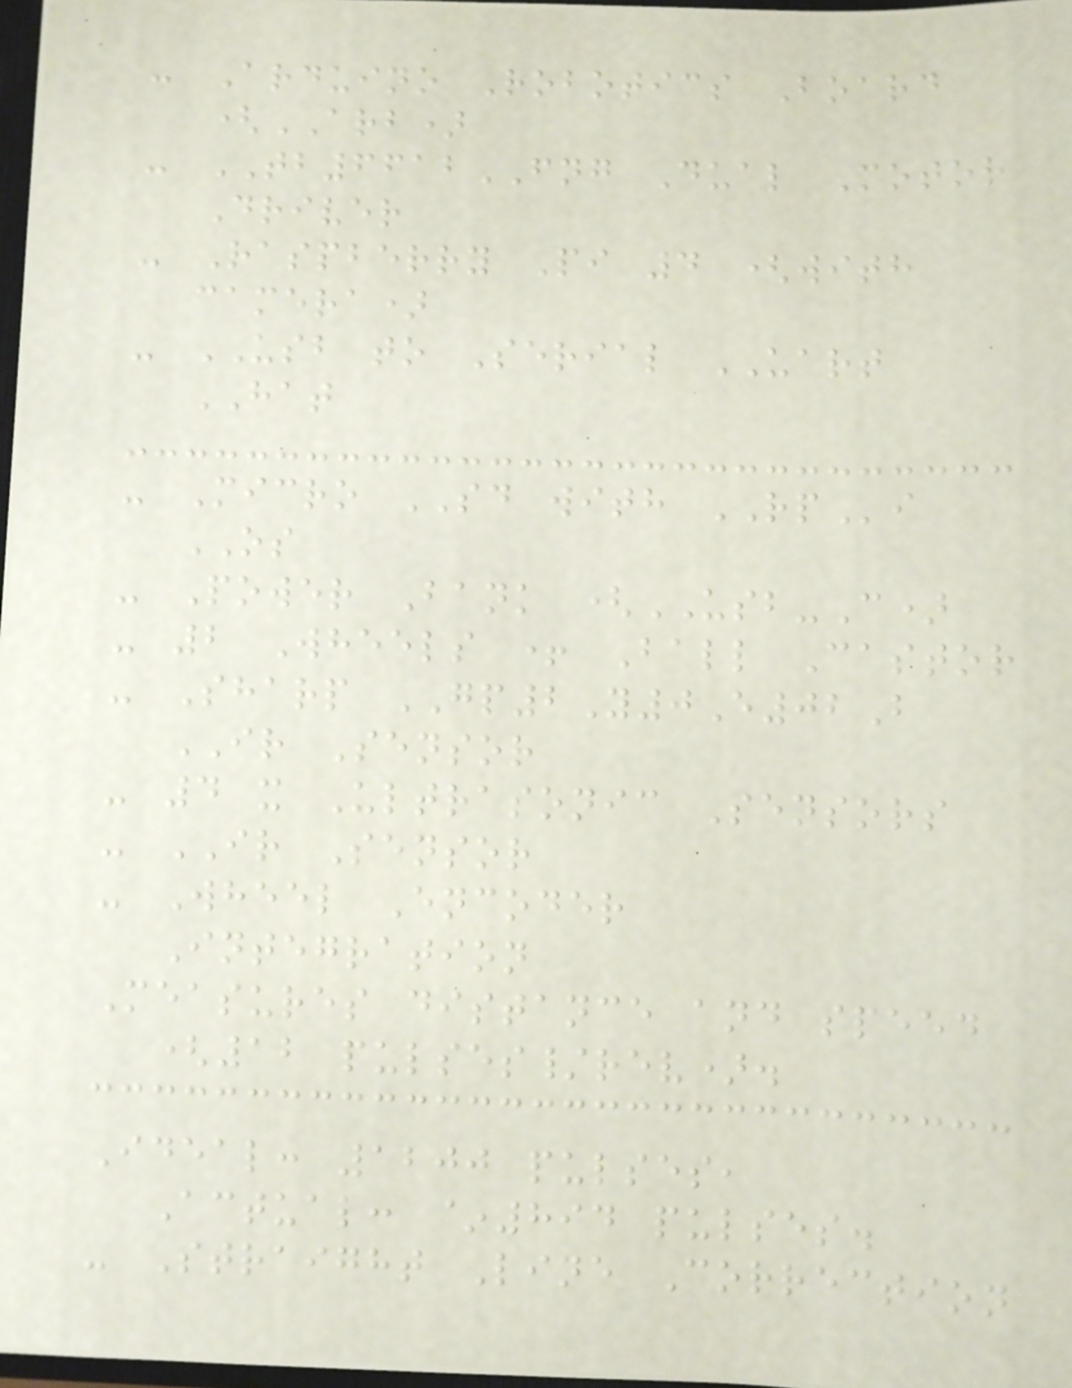- Arduino Robotics Board
(ARB)
- TB6612FNG Dual Motor
Driver
- Raspberry Pi 4 (with
camera)
- USB to Serial UART
HAT
- Micro SD with RPi
OS
- Power Bank (USB-C)
- 2 Wheels + Ball Castor
- Sharp GP2Y0E02B
IR Sensor
- 4 x Ultrasonic Sensors
- IR Sensor
- Wheel Encoder
Integration
Measures distance and speed
(12 pulses/rev).
Ideal: 1200 pulses,
Actual: ~894 pulses.
- Straight Line Correction
